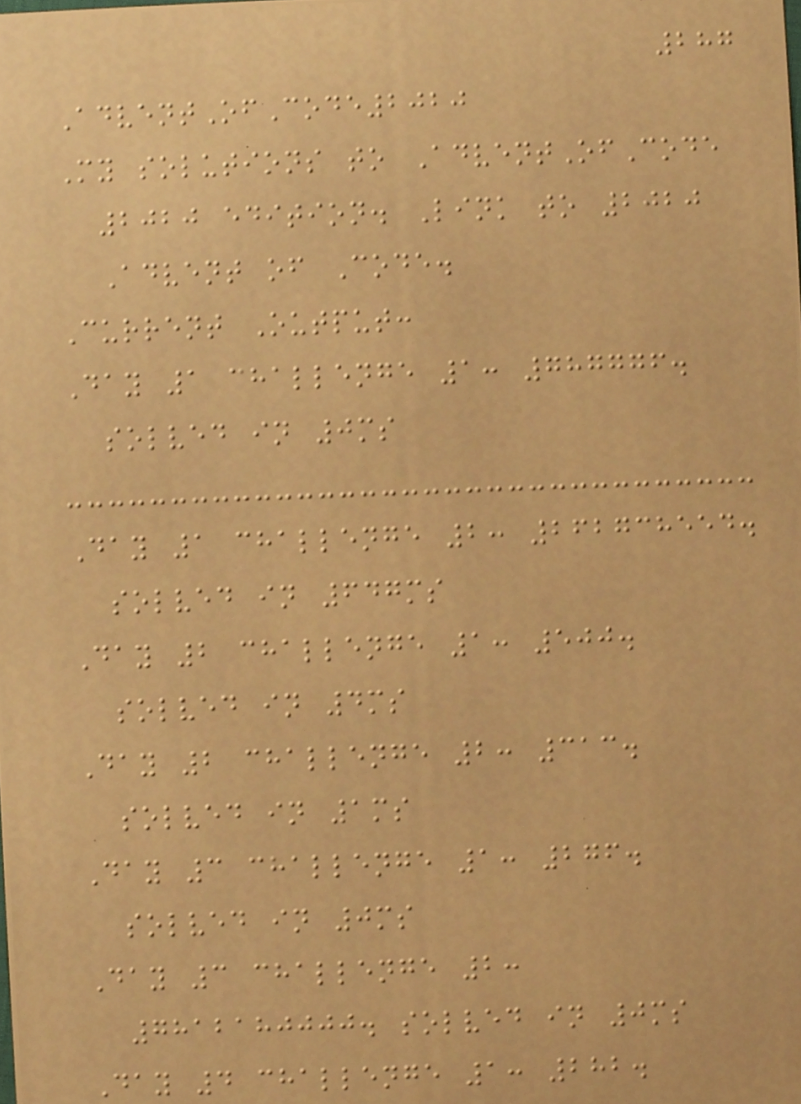287
AdventOfCode2020
My solutions to AdventOfCode
2020 edition. Link to 2020
Advent of Code.
Current Output:
Day 1 challenge 1: 787776.
solved in 0ms
Day 1 challenge 2: 262738554.
solved in 647ms
Day 2 challenge 1: 500.
solved in 4ms
Day 2 challenge 2: 313.
solved in 1ms
Day 3 challenge 1: 276.
solved in 0ms
Day 3 challenge 2:
7812180000. solved in 0ms
Day 4 challenge 1: 282.
